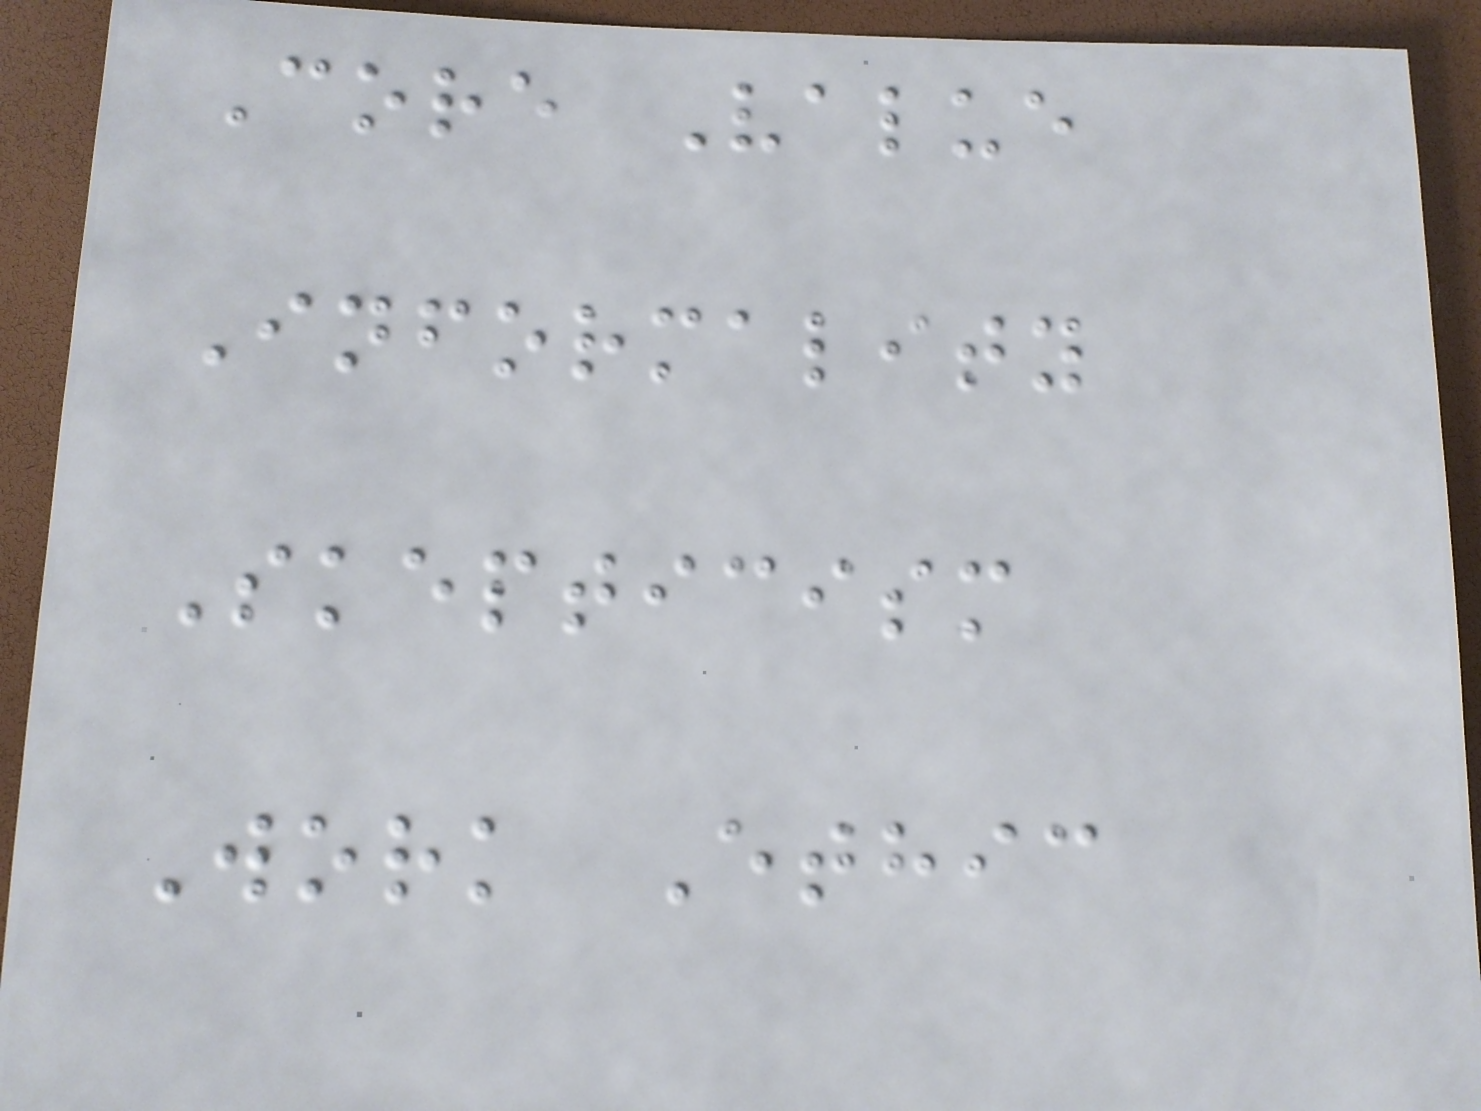Core Value
Informality
Skepticism
Work Ethic
